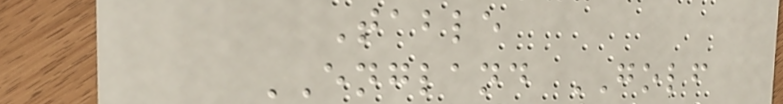Table
ENGLAND GOLF
